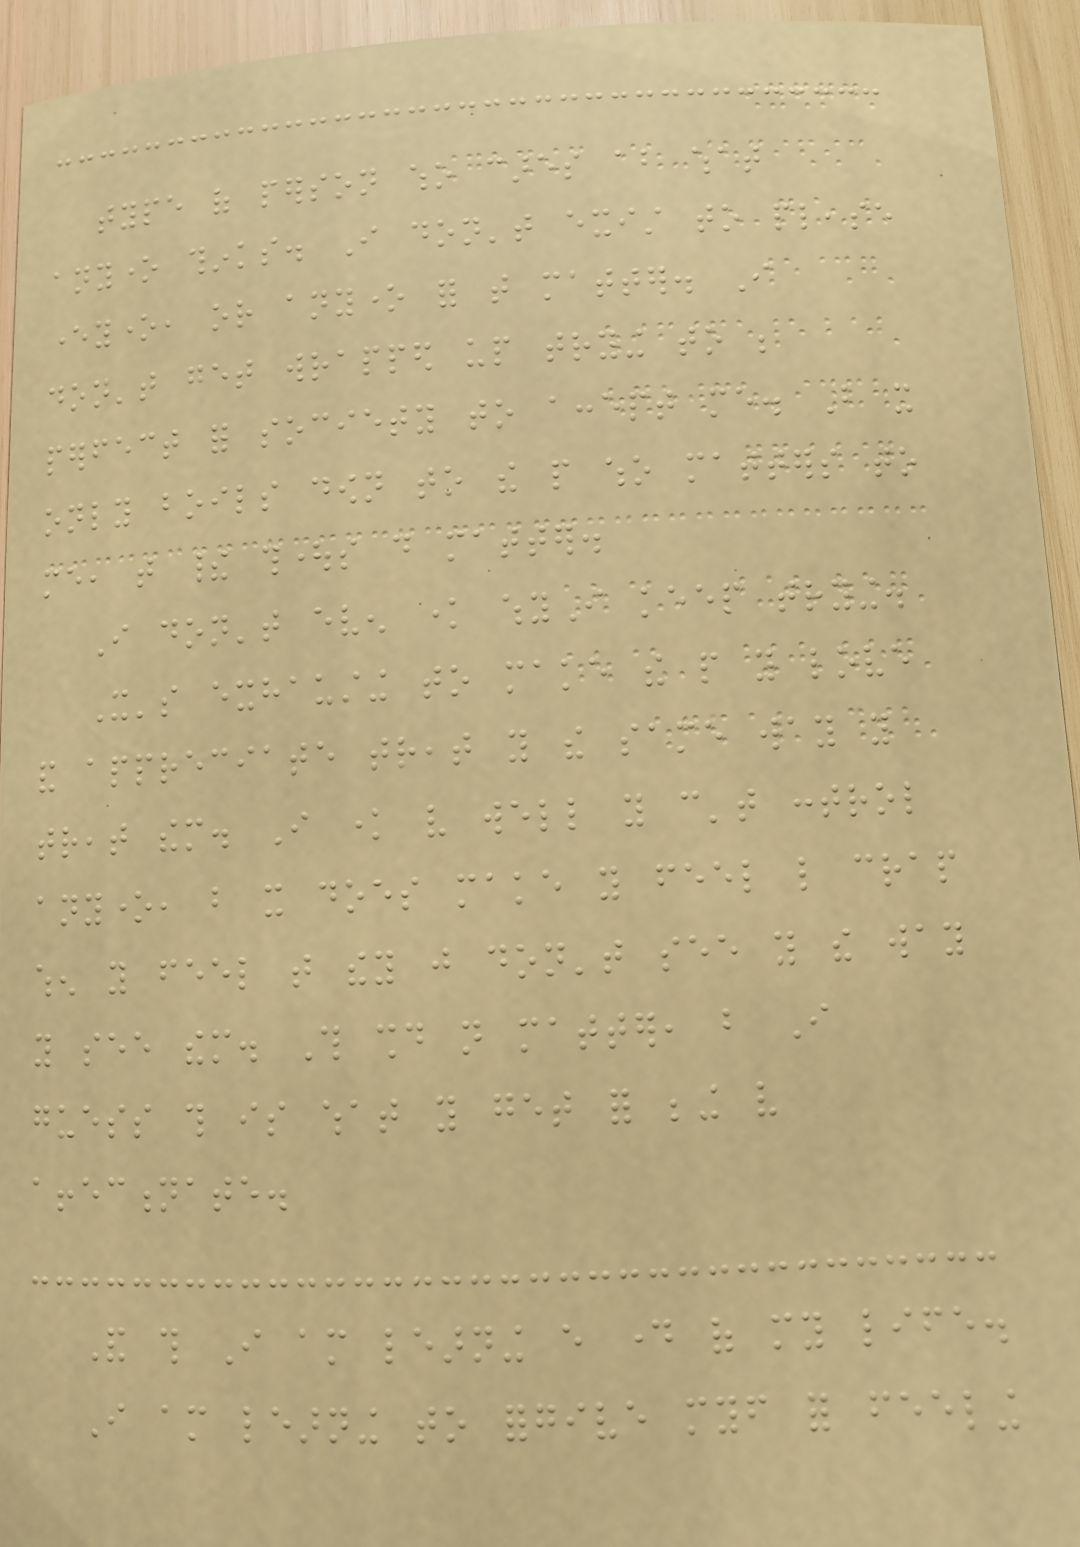type of person who cares about what
anyone thinks. I don't exist to please
everyone, or anyone for that matter. I
don't get wrapped up trying to be
perfect for society to accept me. But it
only boils down to the people who matters to
me, that their thoughts do matter.
I don't even know whyI keep trying.
It's exhausting to make the people you love
and appreciate treat you the same way you
treat them. I know very well you can't control
anyone, but it does make you feel like crap
when you feel that they just don't see you the way
you see them. This should not matter, but I
guess this is what you get for being very
affectionate.
And this I am learning every day of my life.
I am learning to forgive myself for feeling
